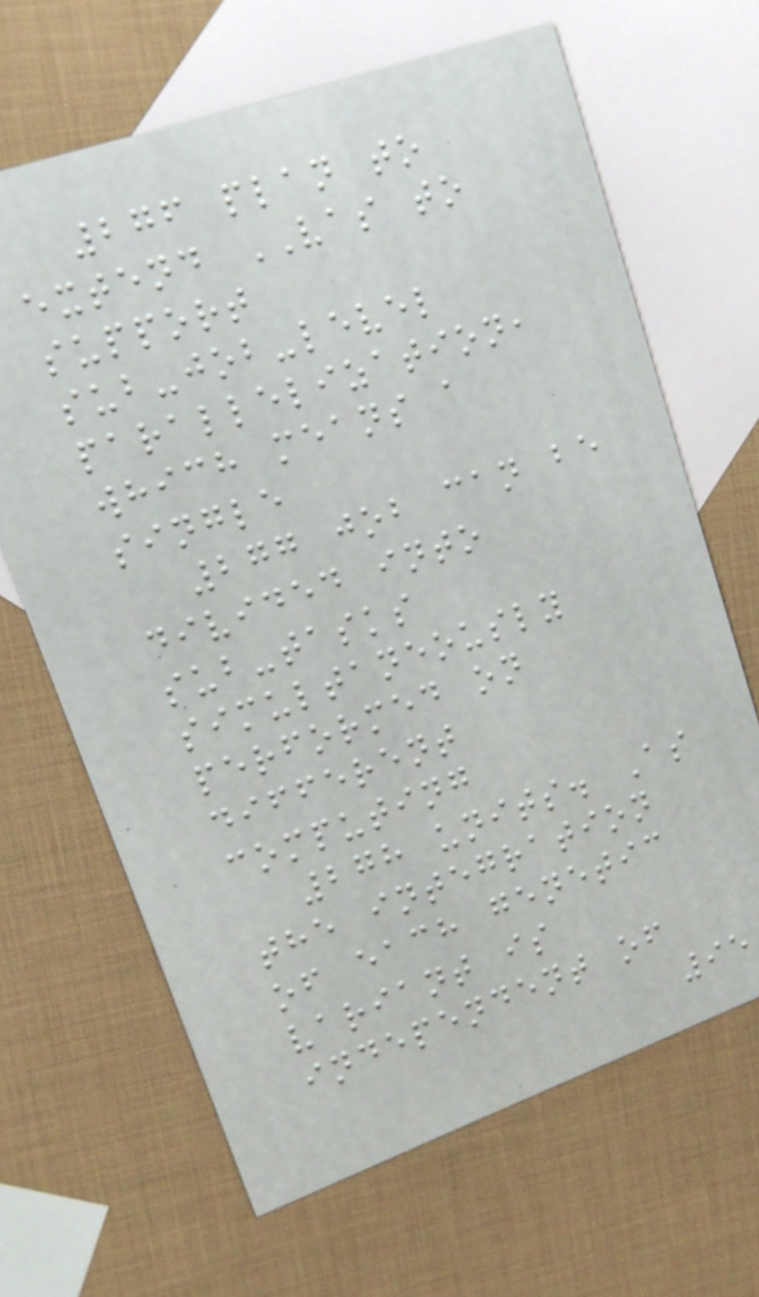276 plan to
extend VAS to
support
sub-job-level
parallelization,
which means a
single
277 job can be
divided into
sub-tasks
simultaneously
performed on
different
computing
278 units. As
the integration
of each genetic
variant is
independent of
95
